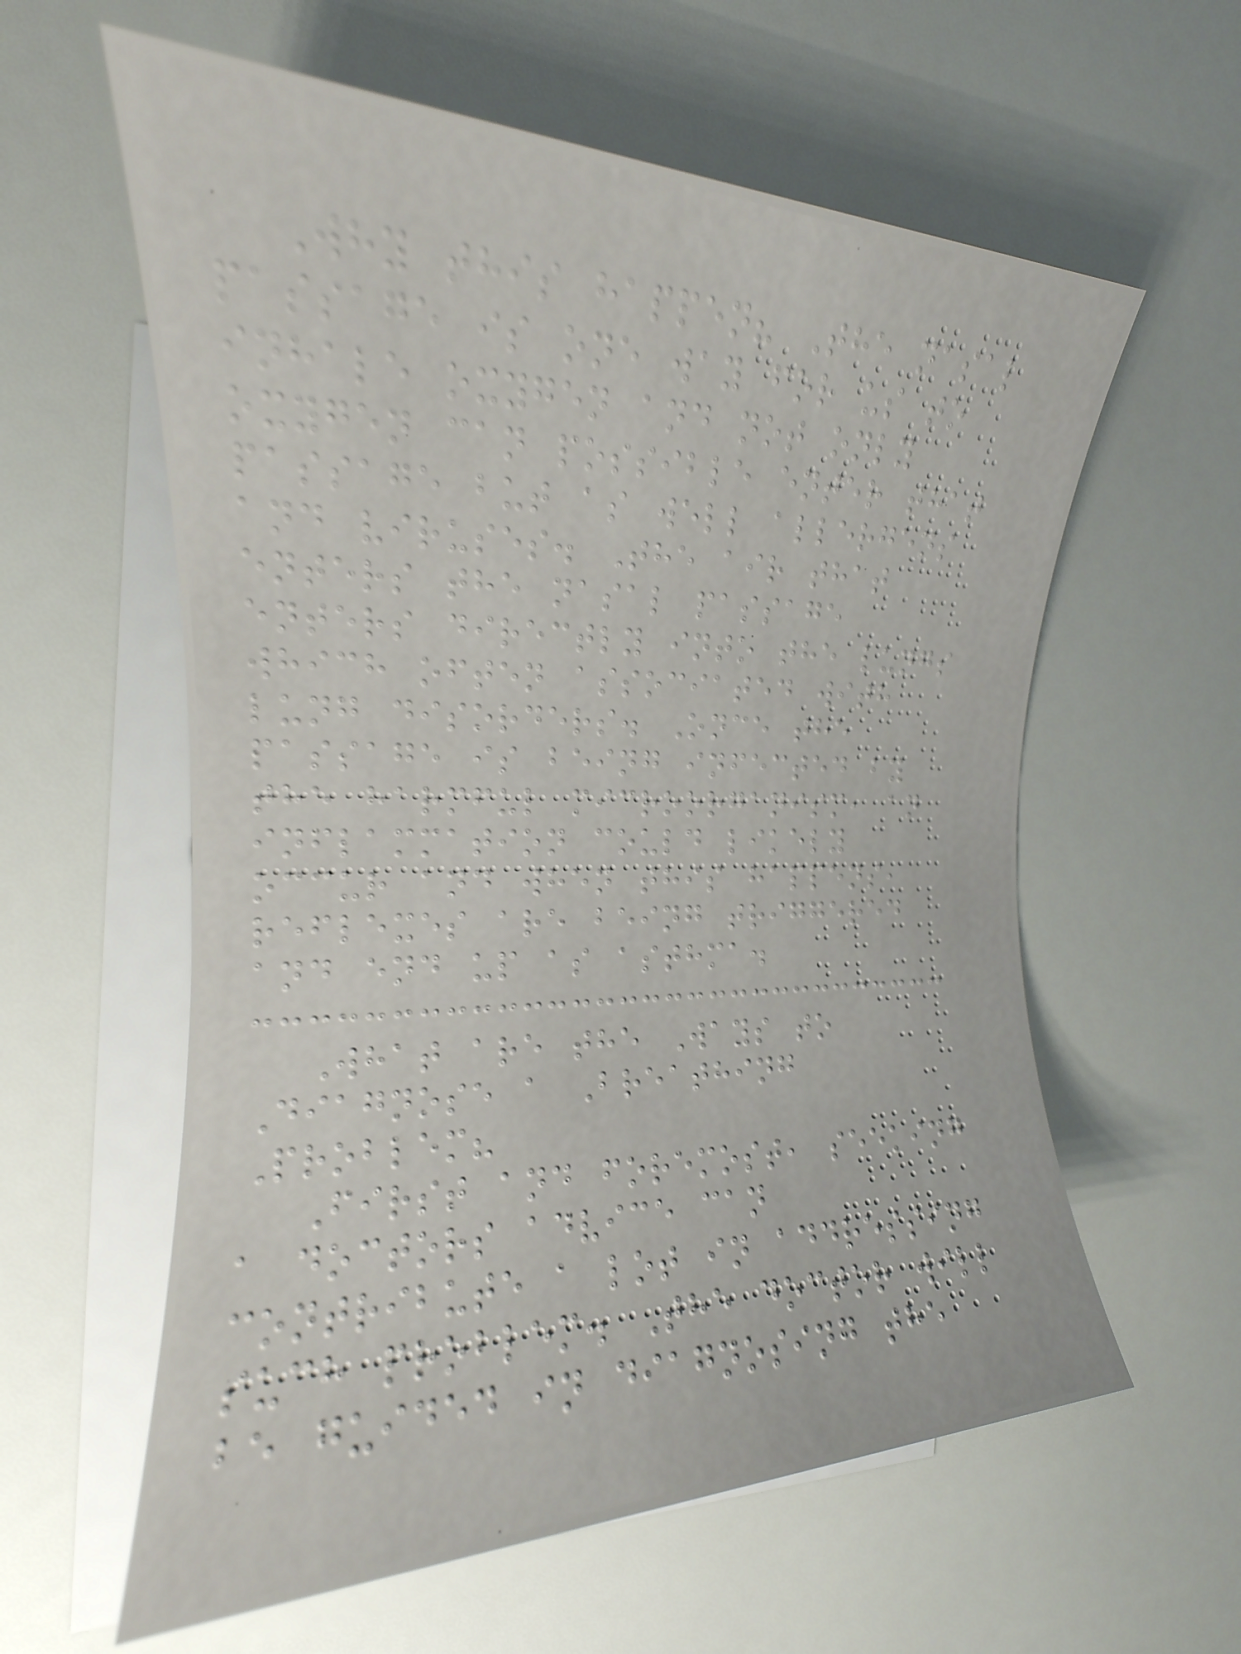Why this happen? The nasal
passage is one way for us to
inhale oxygen and not only
oxygen can possible enter that
passage but as well allergens
and viruses. The air that
enters the nasal passage
enters directly into the lungs
which often associated with
lung disorders. Once the
passage is being infected by
the harmful microorganism, an
inflammation could likely
occur and when this happens,
reflexes are being triggered
and end up as asthma.
What are the Ways to
Diagnose a Breathing
Problem?
First and foremost, seeking
a doctors advice can
contribute a lot in addressing
such problem. The doctor will
be guided in diagnosing the
